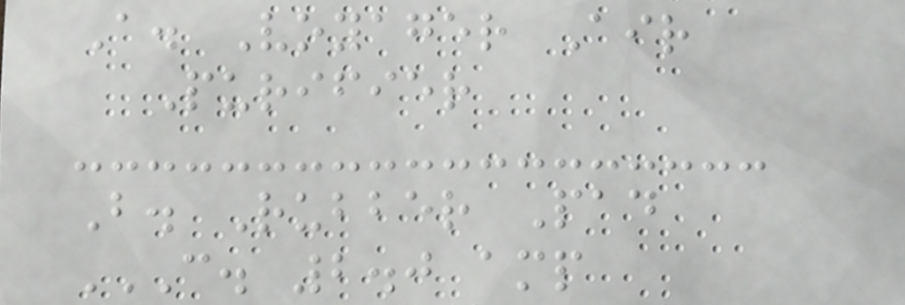A. Voyager Air
Purifier
B. Rubber Pad
C. 2.0 AMP
